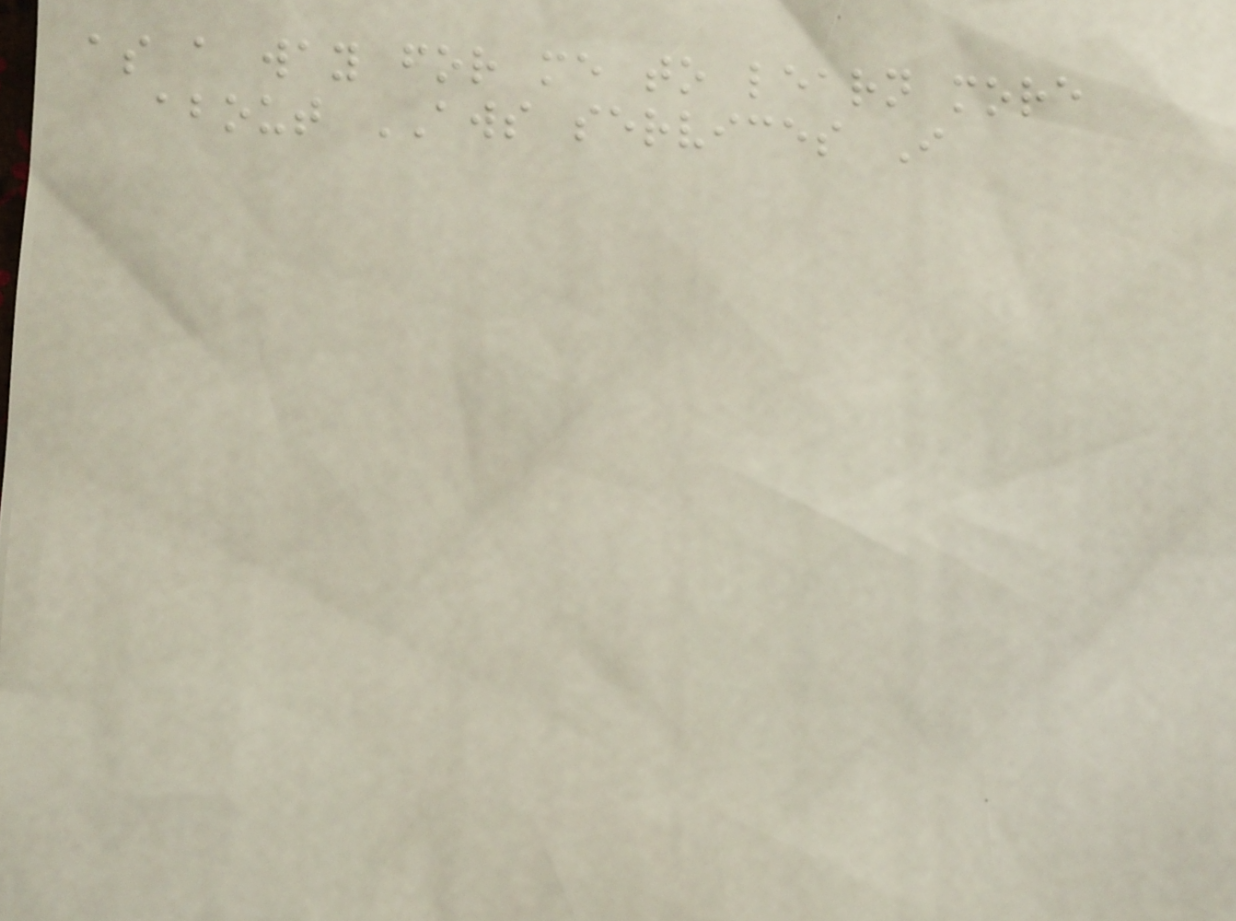as a way for me to learn more
about AWS services I
